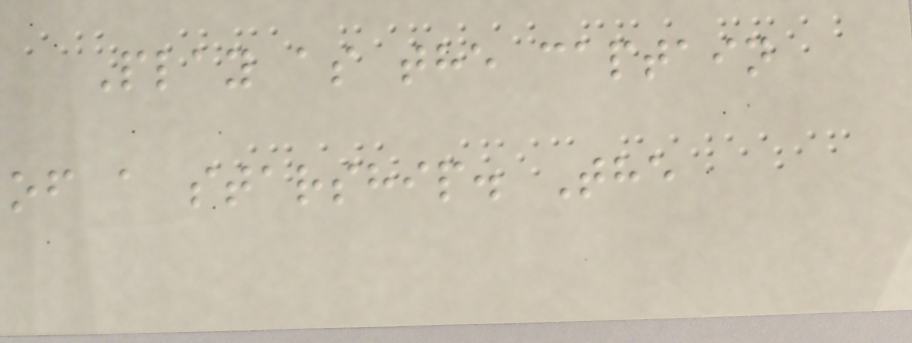Play as the captain
of a starship. The
